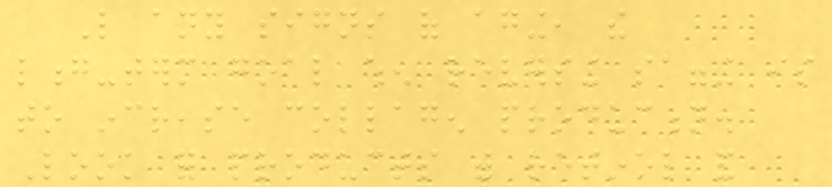Like any signs of aging, the
long-term goal when reversing sagging is
to increase collagen production.
Look for products with retinol and
